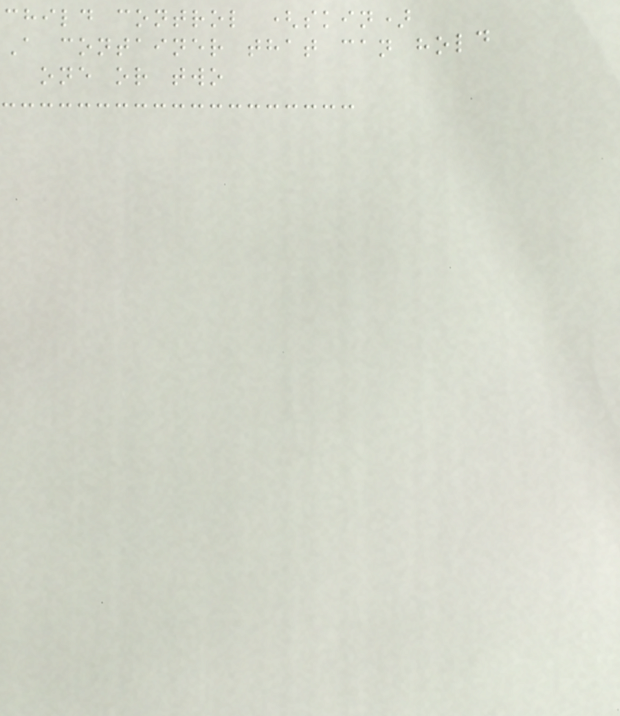child control (skin)
A container that can hold
one or two
